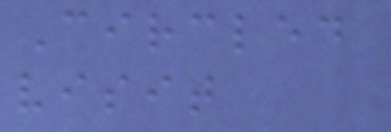Circled
visit
